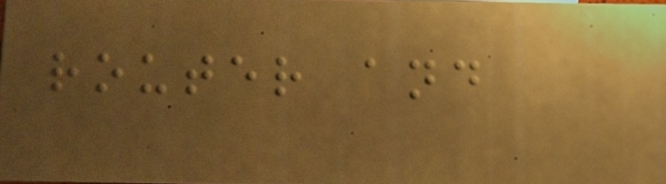router and
